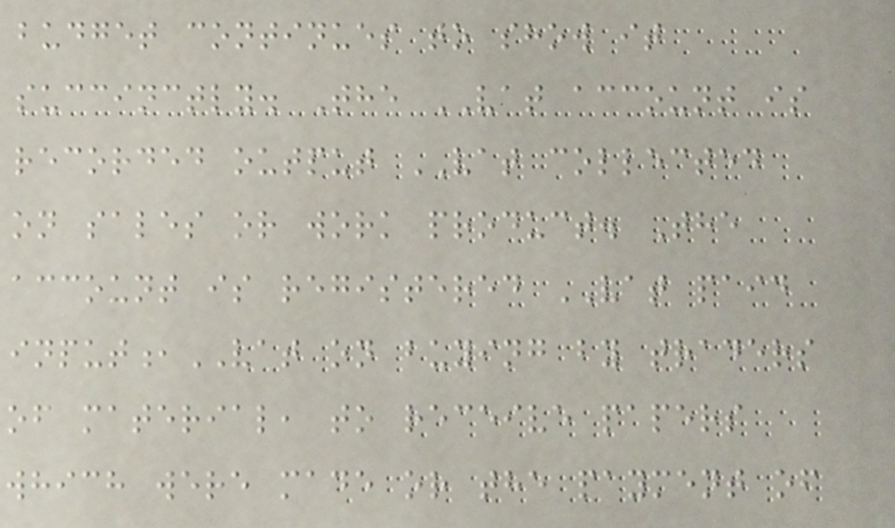budget continues to show it
succinctly. The VAT account is
recorded output VAT collected
on sales or work product. The
account is registered VAT paid
input,VAT on buying by traders
of material, to receive papers
which were made or the payment of
